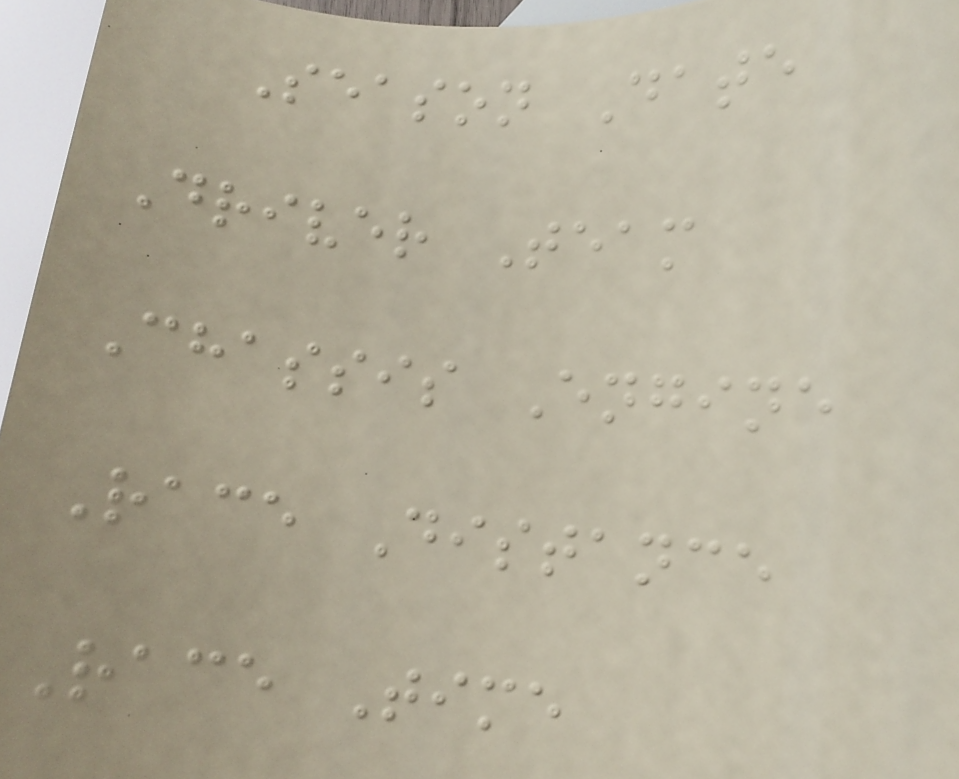Season Date
Driver Team
Chassis Engine
Race Distance
Race Time
